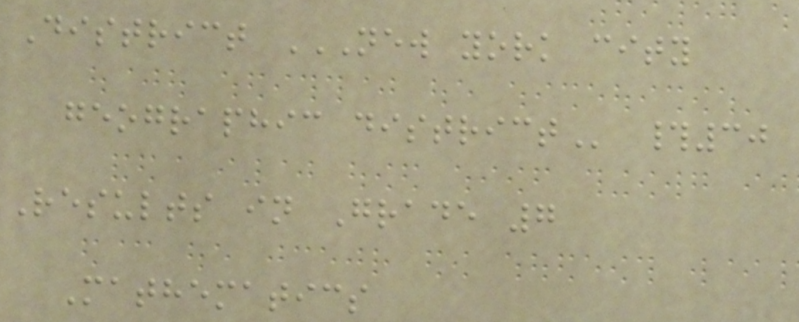District NEW YORK CITY
GEOGRAPHIC DISTRICT #30
Results in Grade 7
Mathematics
